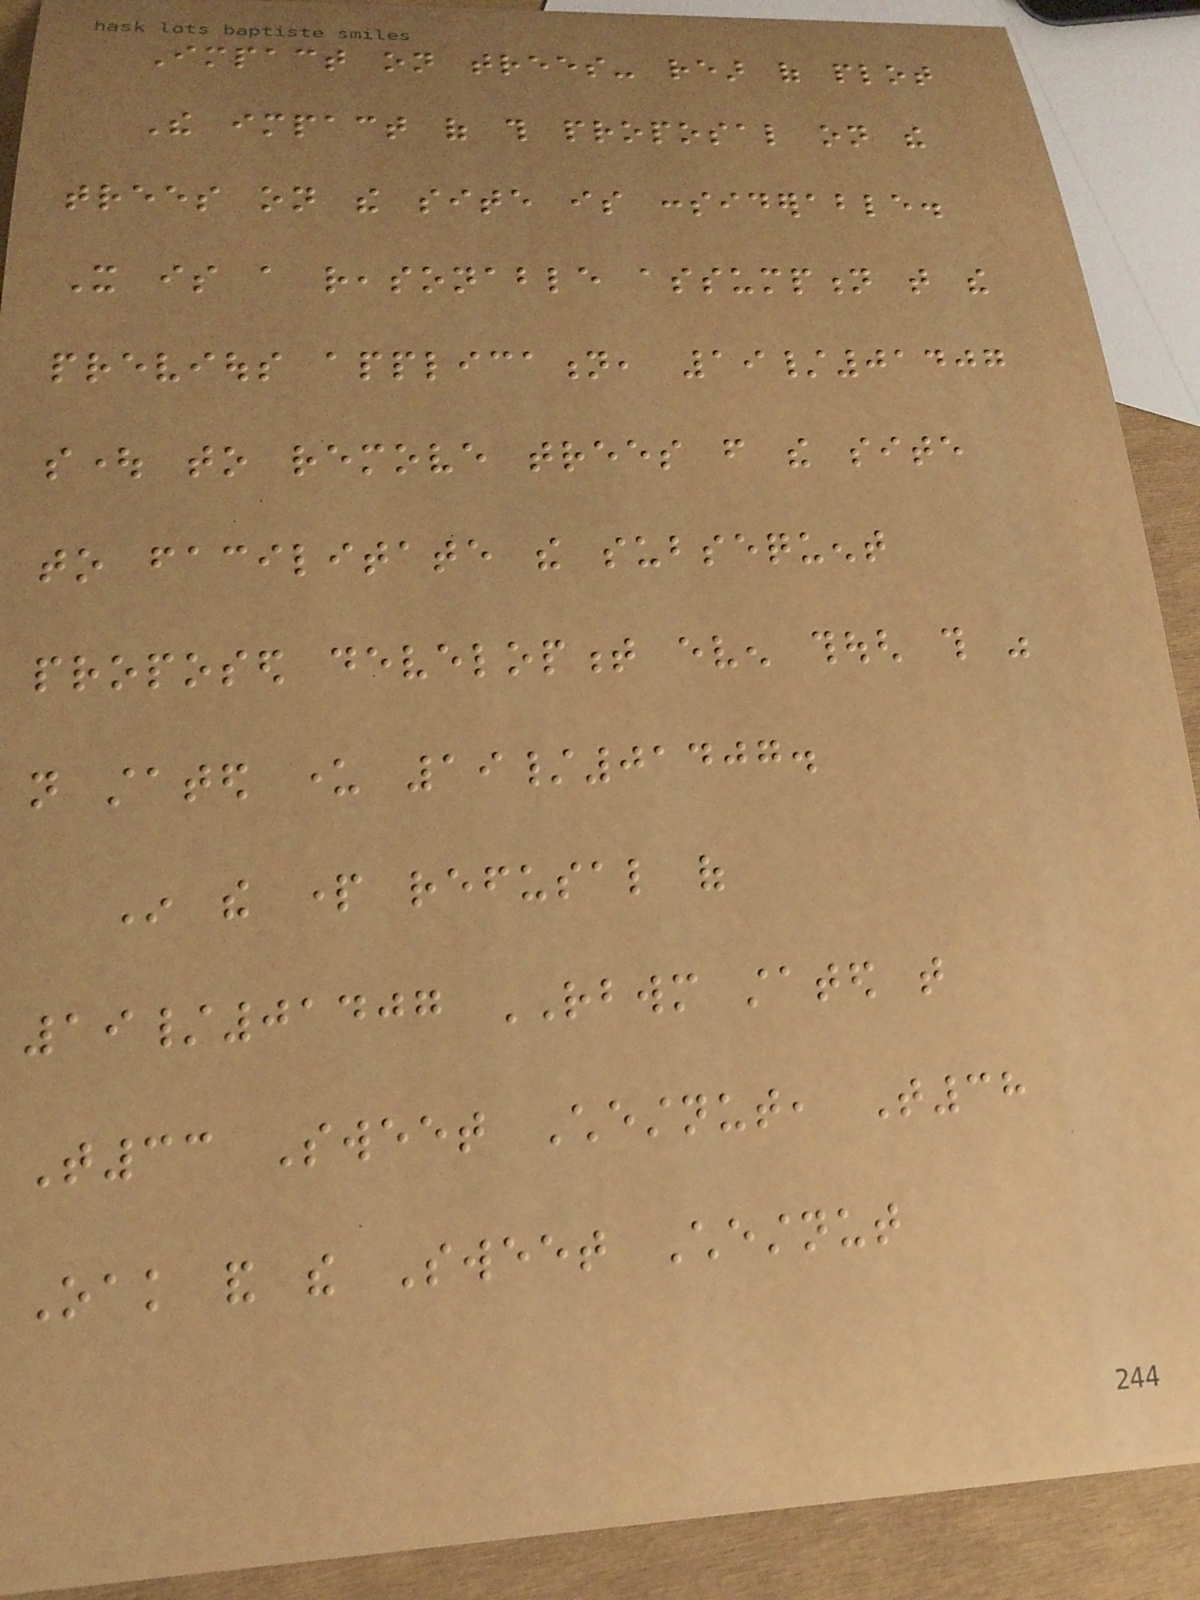Impact on trees- rear of plot
The impact of this proposal on the
trees on the site is considerable.
It is a reasonable assumption that the
previous application, 19/01407
sought to remove trees from the site
to facilitate the subsequent
proposed development even though this was
not stated under 19/01407.
In the part refusal of
19/01407 RBWM stated that
T33 Sweet Chestnut, T38
Oak and the Sweet Chestnut
